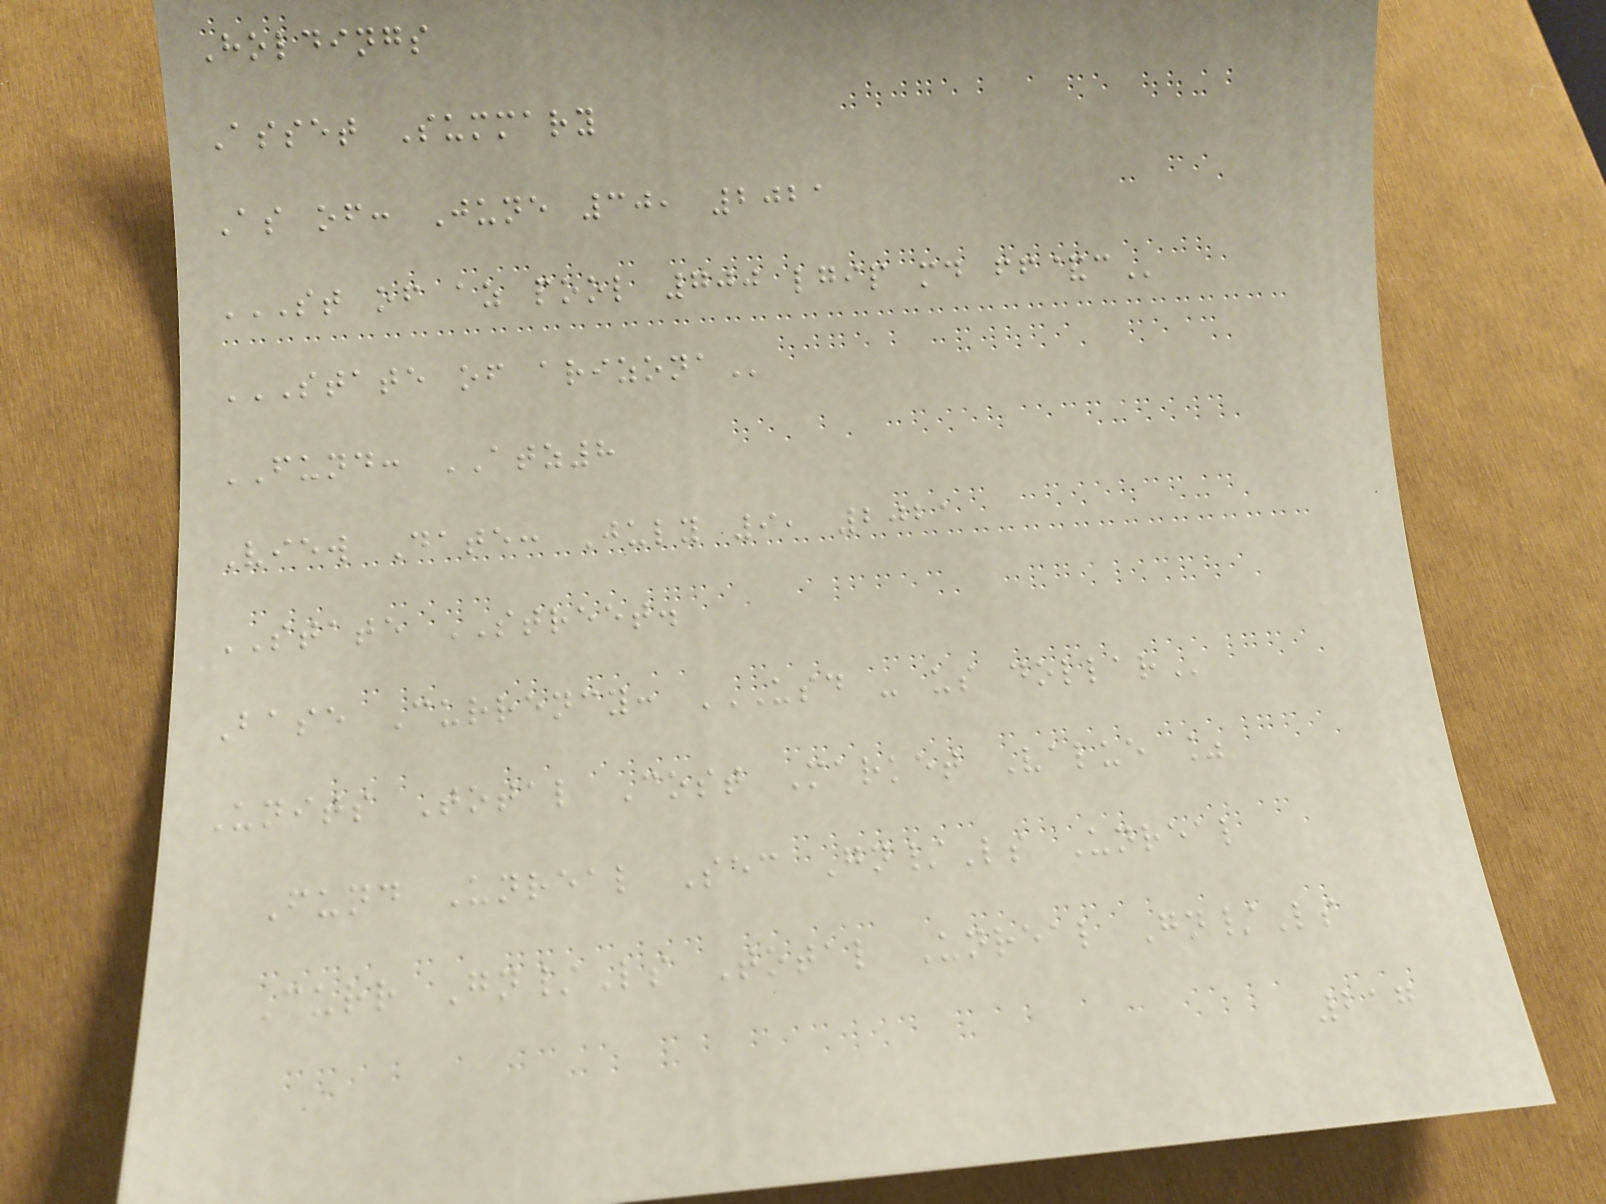Holdings
Asset Summary
As of: June 30, 2021
ST OF AZ POOL 700 LGIP MD FF&C
STATE OF ARIZONA
FUND: ATZ8
View Date: July 9, 2021
STATE STREET.
Base Currency: USD - US DOLLAR
Units Total Cost Market Value %
Fund Unreal Sec Gn/Ls Unreal
Curr Gn/Ls Total Unreal Gn/Ls
217
